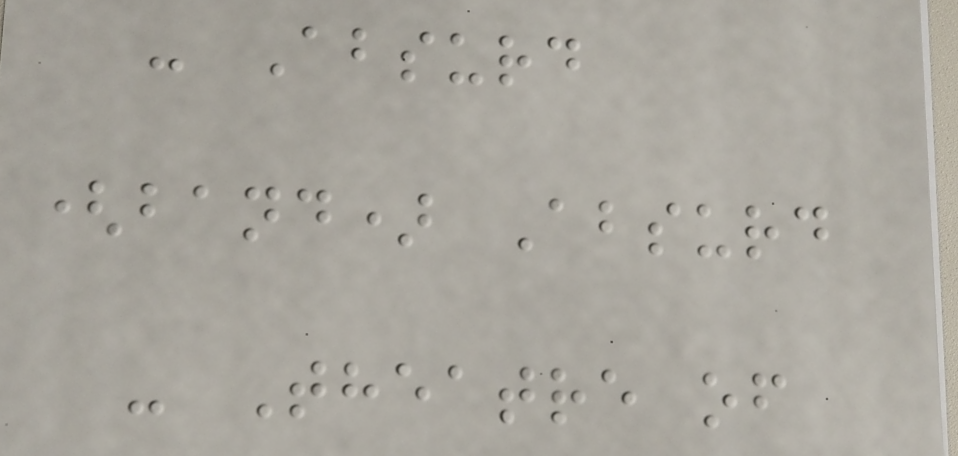- Absurd
(band) Absurd
- Theatre of
